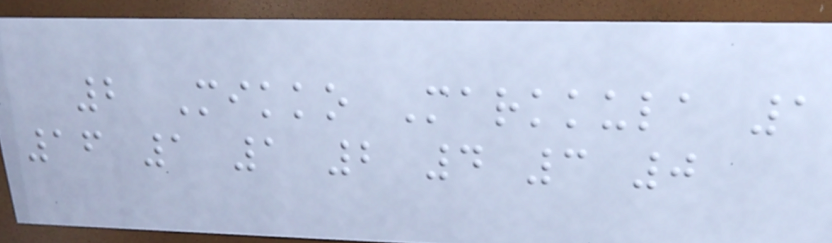2 Mikko Markkula 1
16 1 1 2 4 3 0
